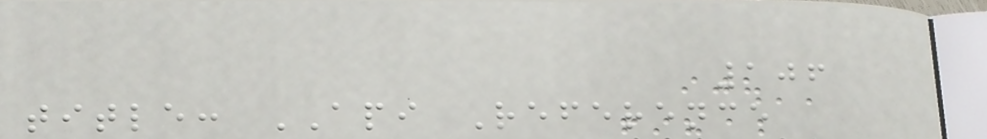106
title: API Reference
